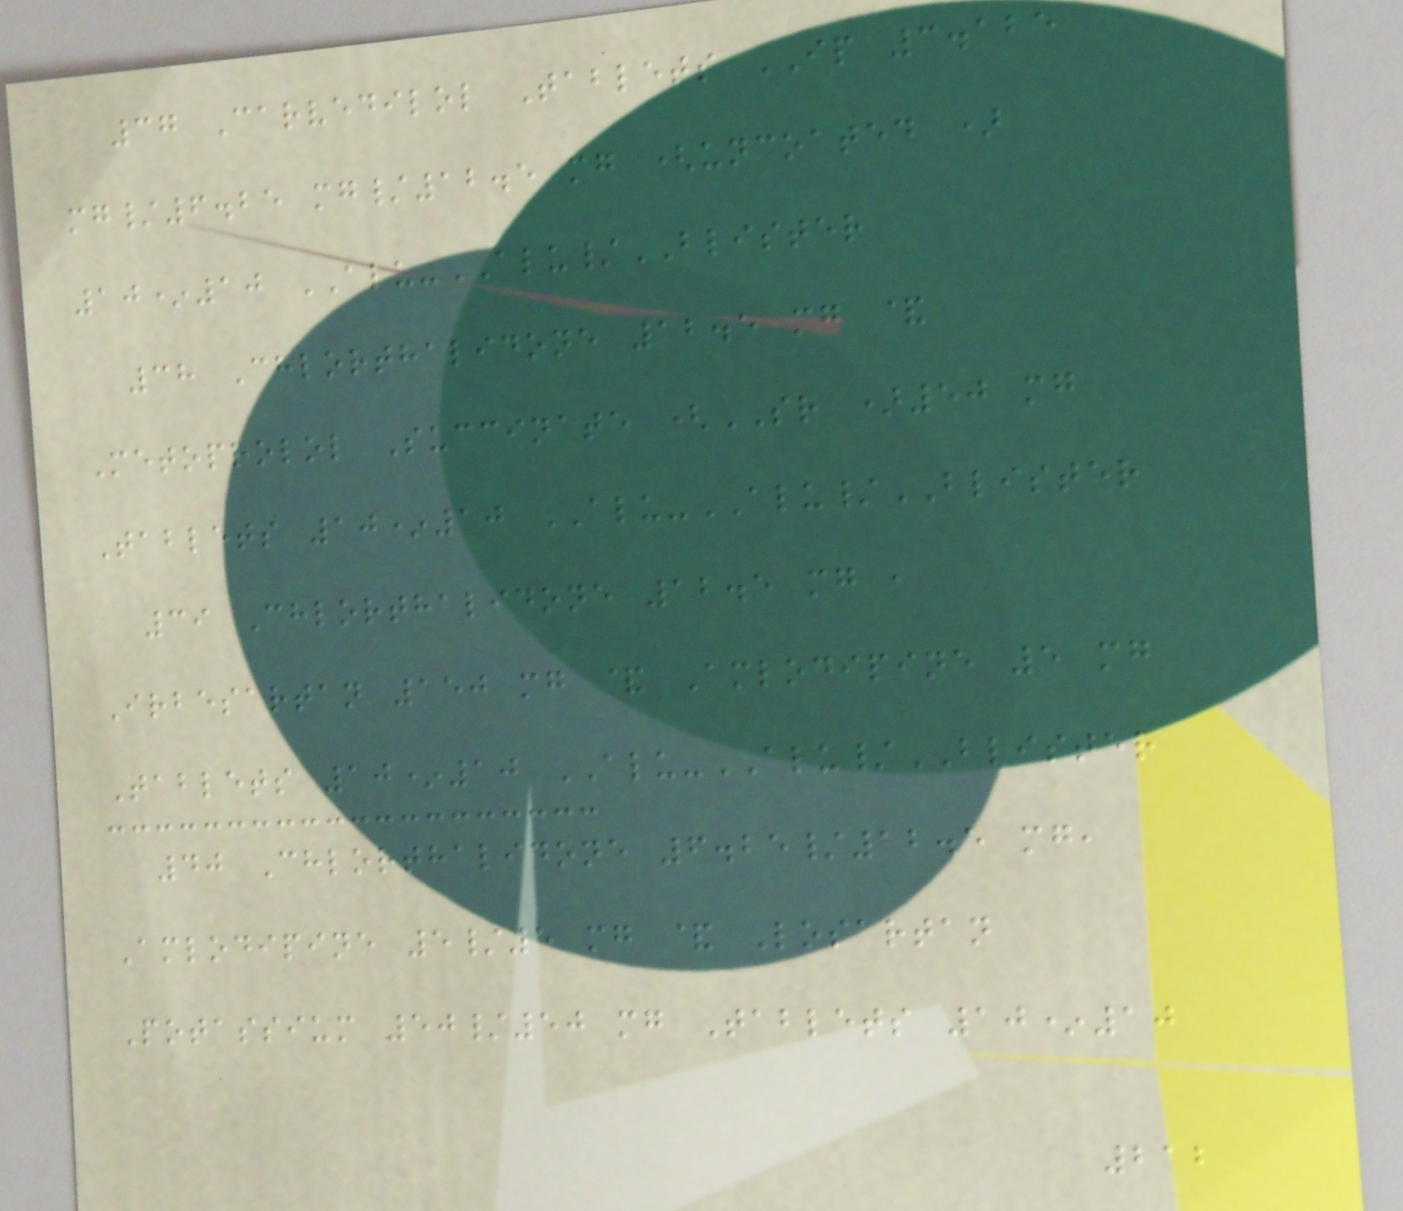37 Carvedilol Tablets IP 3.125
mg/6.25 mg/12.5 mg (uncoated )
10*10 ALU-ALU/BLISTER
38 Chlorthalidone 12.5 mg &
Metoprolol Succinate (SR )50 mg
Tablets 10*10 ALU-ALU/BLISTER
39 Chlorthalidone 12.5 mg ,
Irbesartan 150 mg & Amlodipine 5 mg
Tablets 10*10 ALU-ALU/BLISTER
40 Chlorthalidone 6.25/12.5 mg,
Amlodipine 5/5 mg & Losartan
Potassium 50/50 mg Tablets 10*10
212
